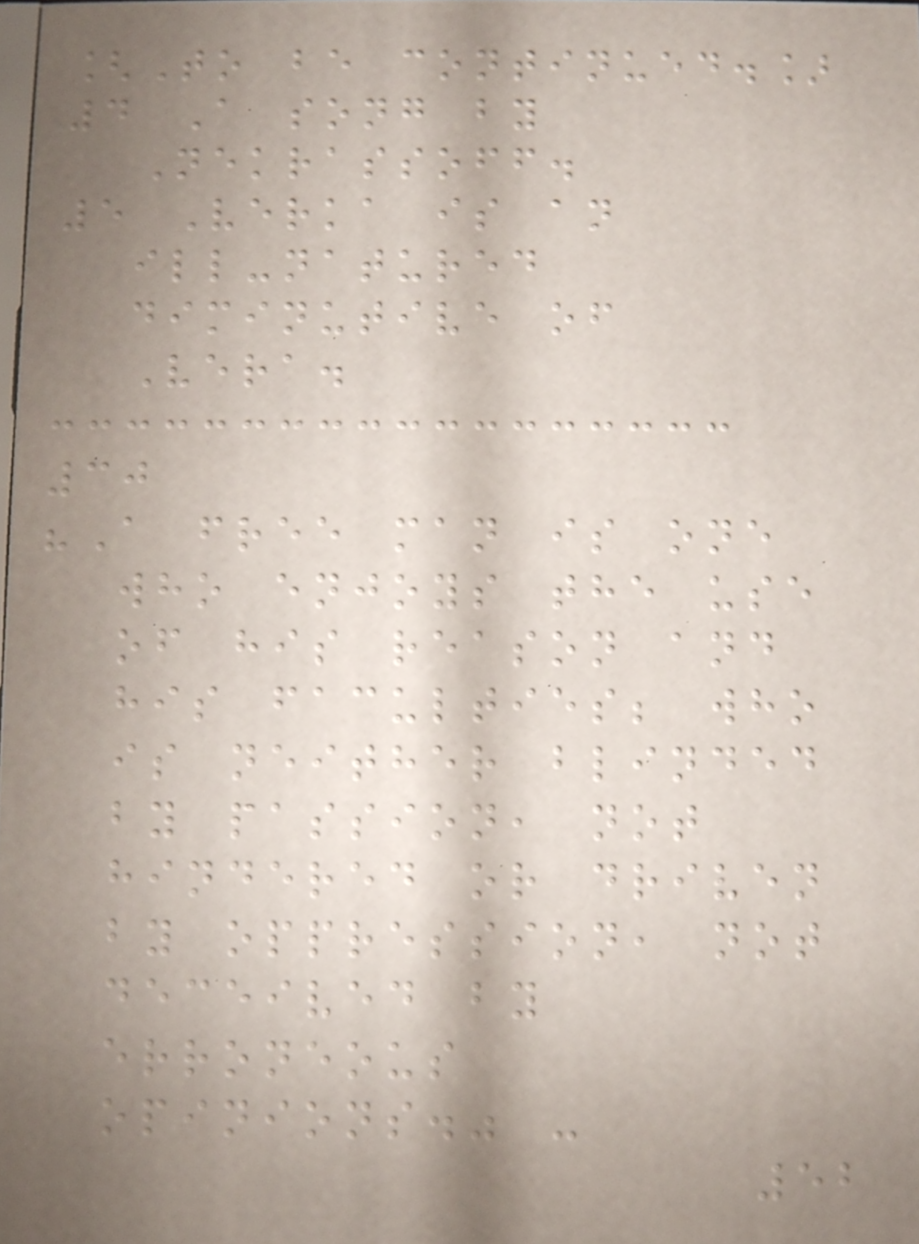[To be continued.]
4 A song by
Nekrassoff.
5 Verka is an
ill-natured
diminutive of
Vera.
30
"A free man is one
who enjoys the use
of his reason and
his faculties; who
is neither blinded
by passion, not
hindered or driven
by oppression, not
deceived by
erroneous
opinions." -
52
